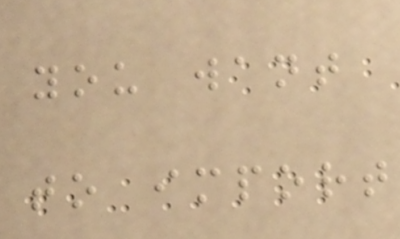you want
to import
